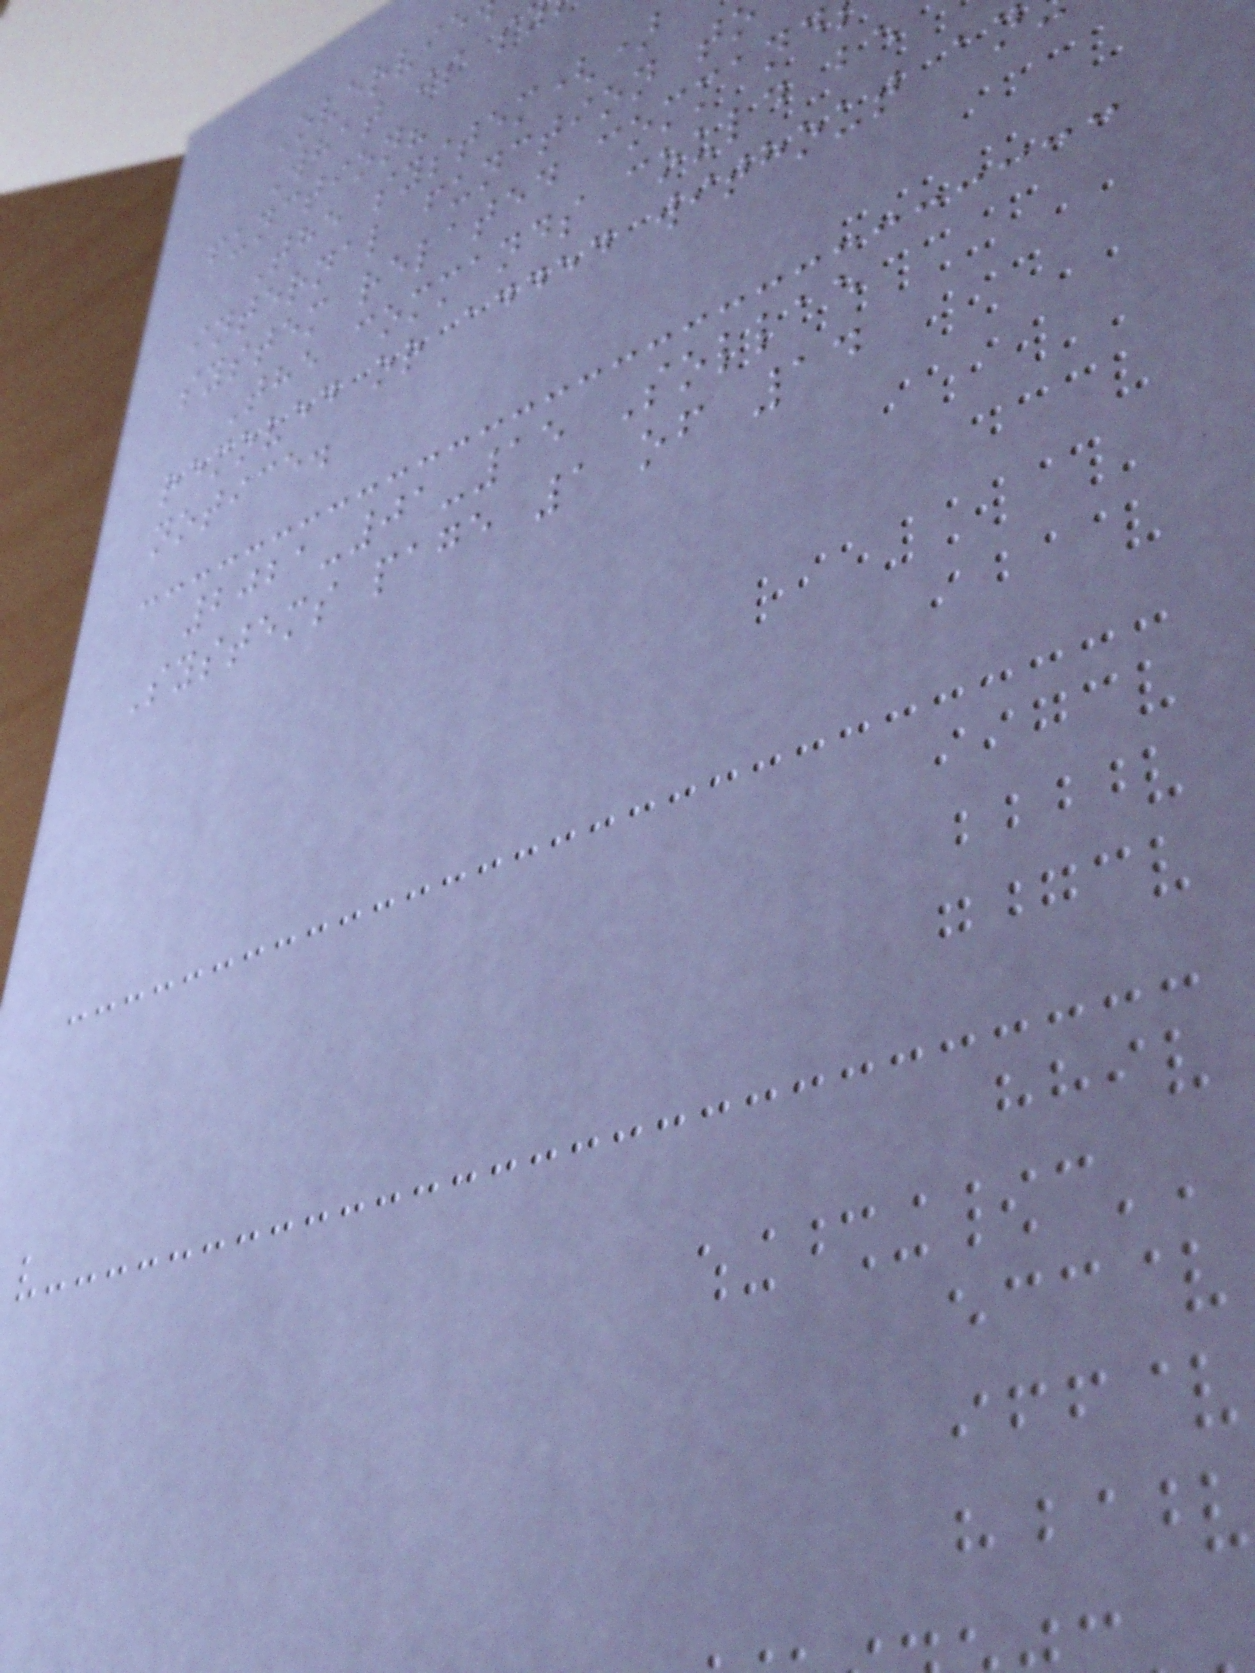Overvie
What is s
function?
The system()
internal function t
system related command
The commands could be
removed or added without an
notice.
2021-01-15 Sollae
Systems page 1 of 14
